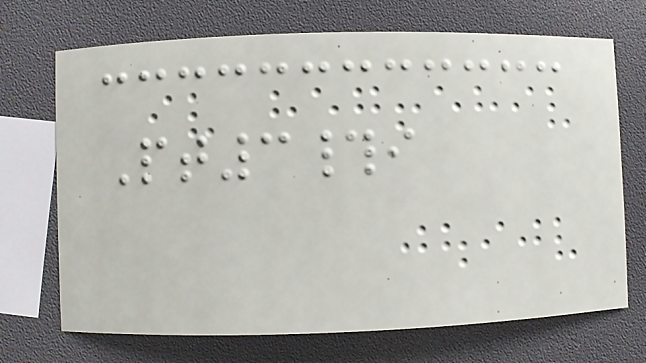Pt3#i
